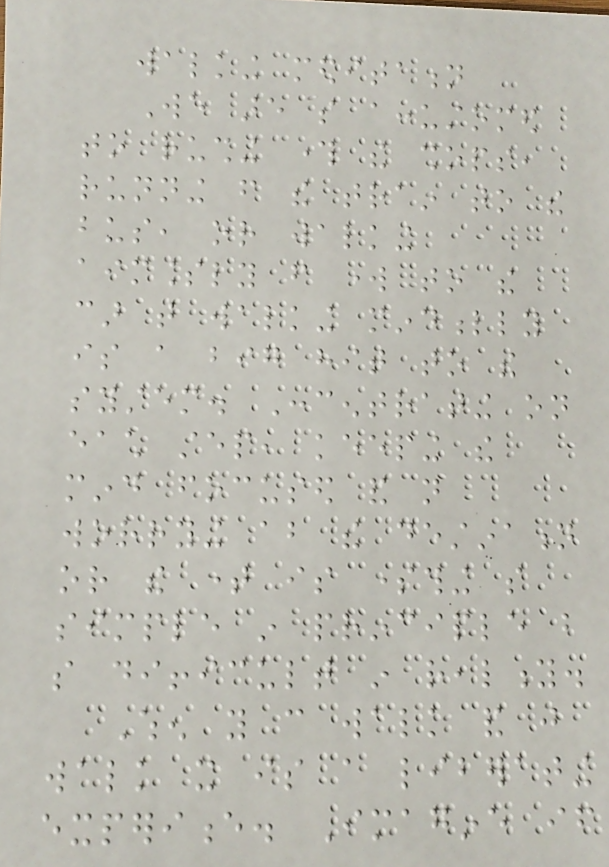walking meditation
We are so accustomed
to rushing through the shops,
running from the train to the
bus, or walking
aimlessly from work to the
car that walking mindfully
is a big hit to the
system. Concentrating on
each step, keeping the
mind focused and not
worrying about the destination
or the time is something so
simple in principle but
so difficult in reality.
When you can walk and just
walk it is a liberating
experience. Imagine if
